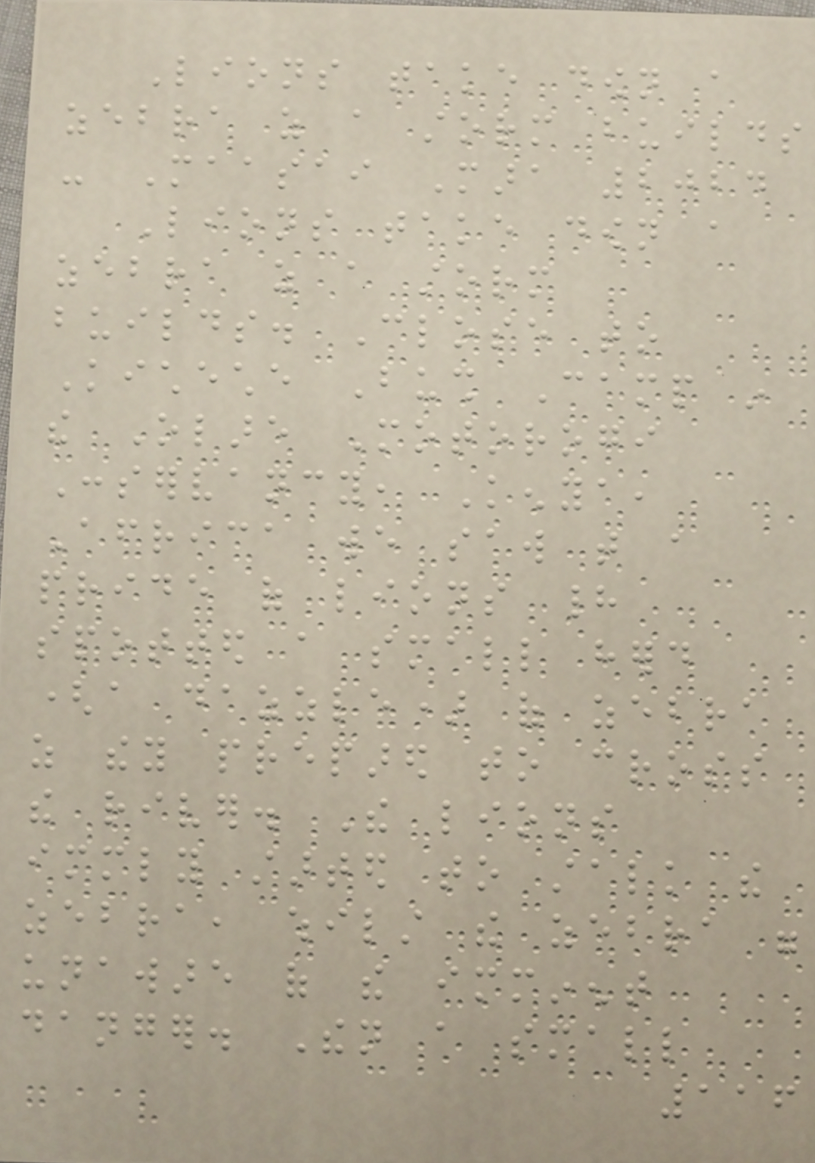Lions take down a
zebra as a storm builds
- Maasai Mara 2024
Lions take down a
zebra as a storm
builds. Close to
Kicheche Bush Camp in
the Olare Motorogi
Conservancy, Kenya,
Africa we saw that a
pride of lions had
spotted a small herd
(a dazzle) of zebra
as they prepared to cross
the river. The lions
immediately started to stalk the
zebra, whilst the zebra were
unaware of the imminent
danger. Then a small
116
